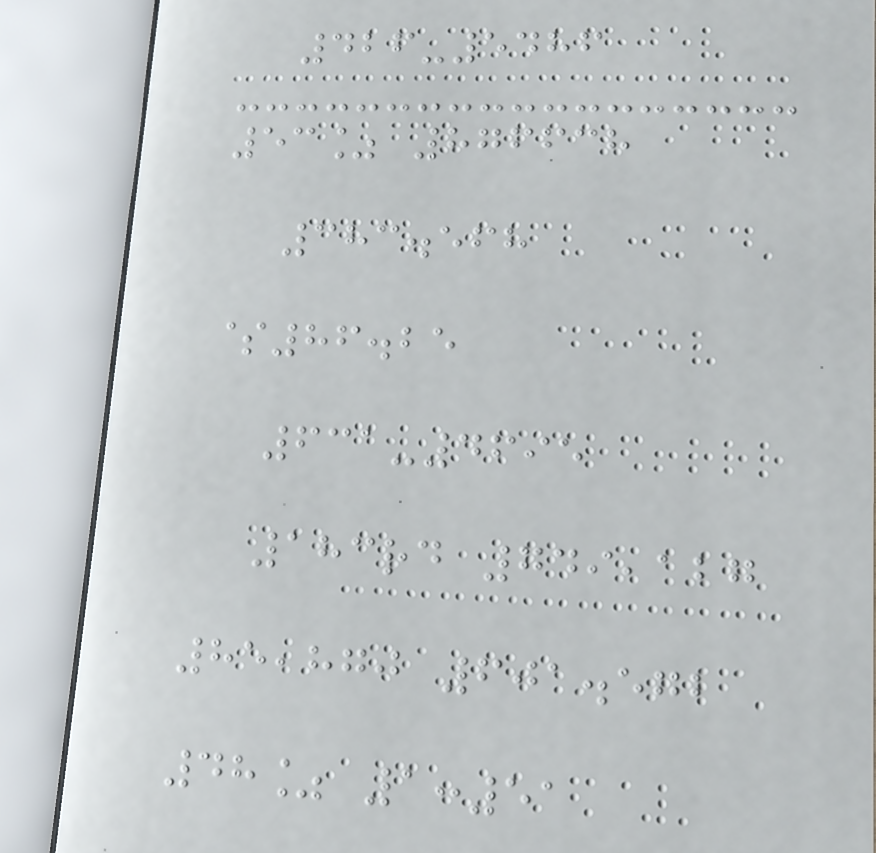426-5486
53% 876638
383.568
$86.25
631-4695
183rd 749,127
85,870 601.572
48% 1:51
